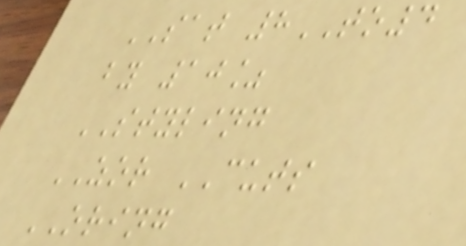SAT 8TO4
by 10%
STYLING
ZOR CUTS
ORING
